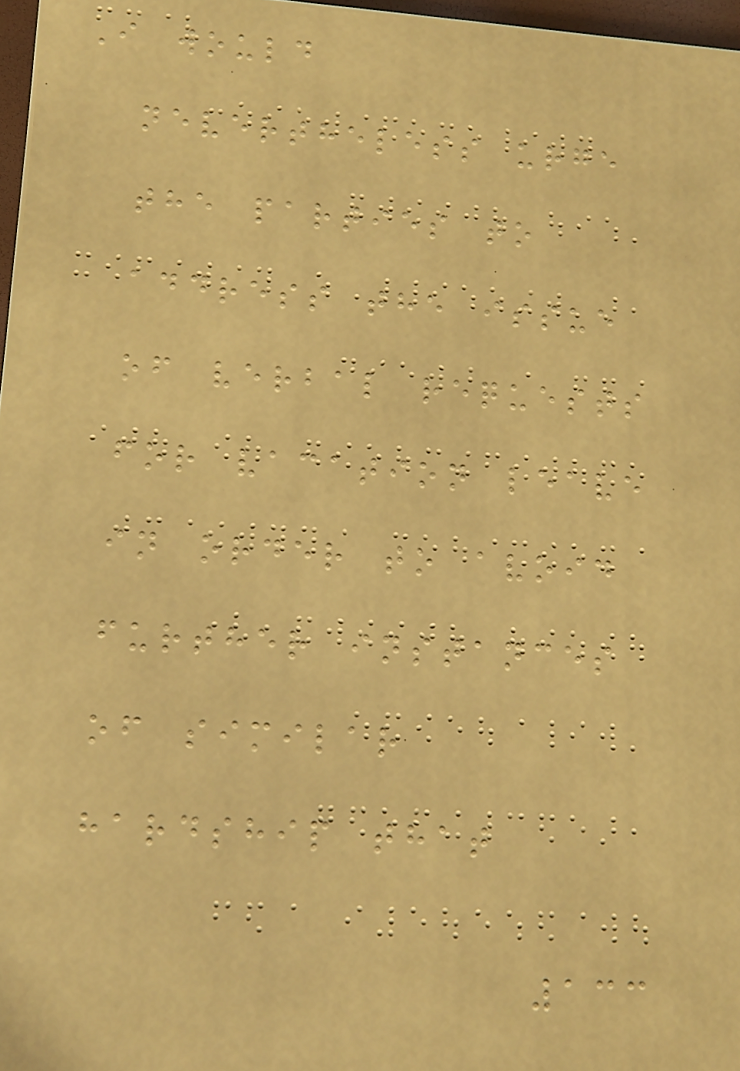I would
nevertheless urge
the parties to
address the issue
of verbal requests
for vacation leave
in order to avoid
further instances
of similar
hardship that
133
